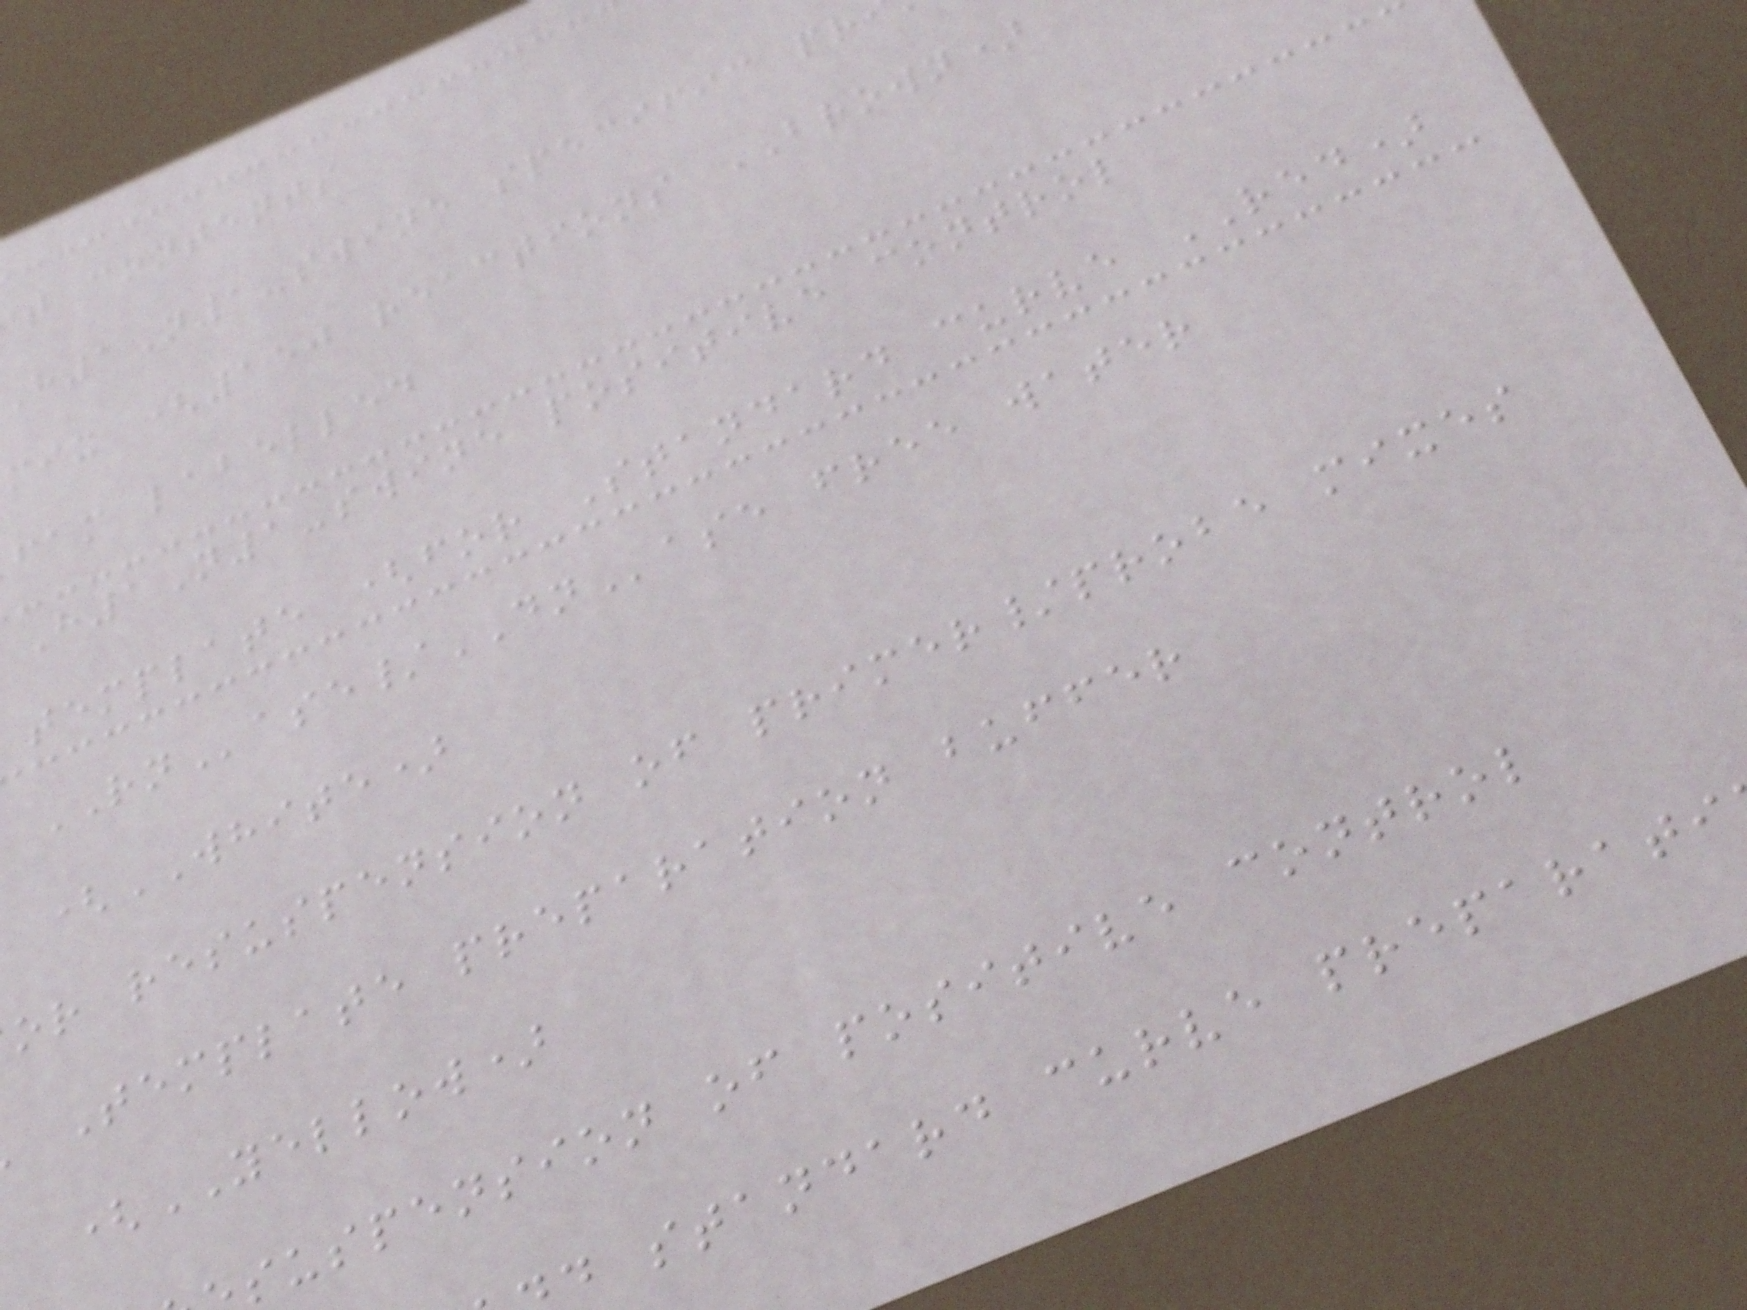t contents
1N1-swine specific pr
mix (150 reactions BROWN)
fam labelled
H1N1-swine positive control
template (for Standard curve RED)
RNase/DNase free water
(WHITE)
or resuspension of primer/probe mixes
Template preparation buffer
(YELLOW)
suspension of positive control
d standard curve preparati
